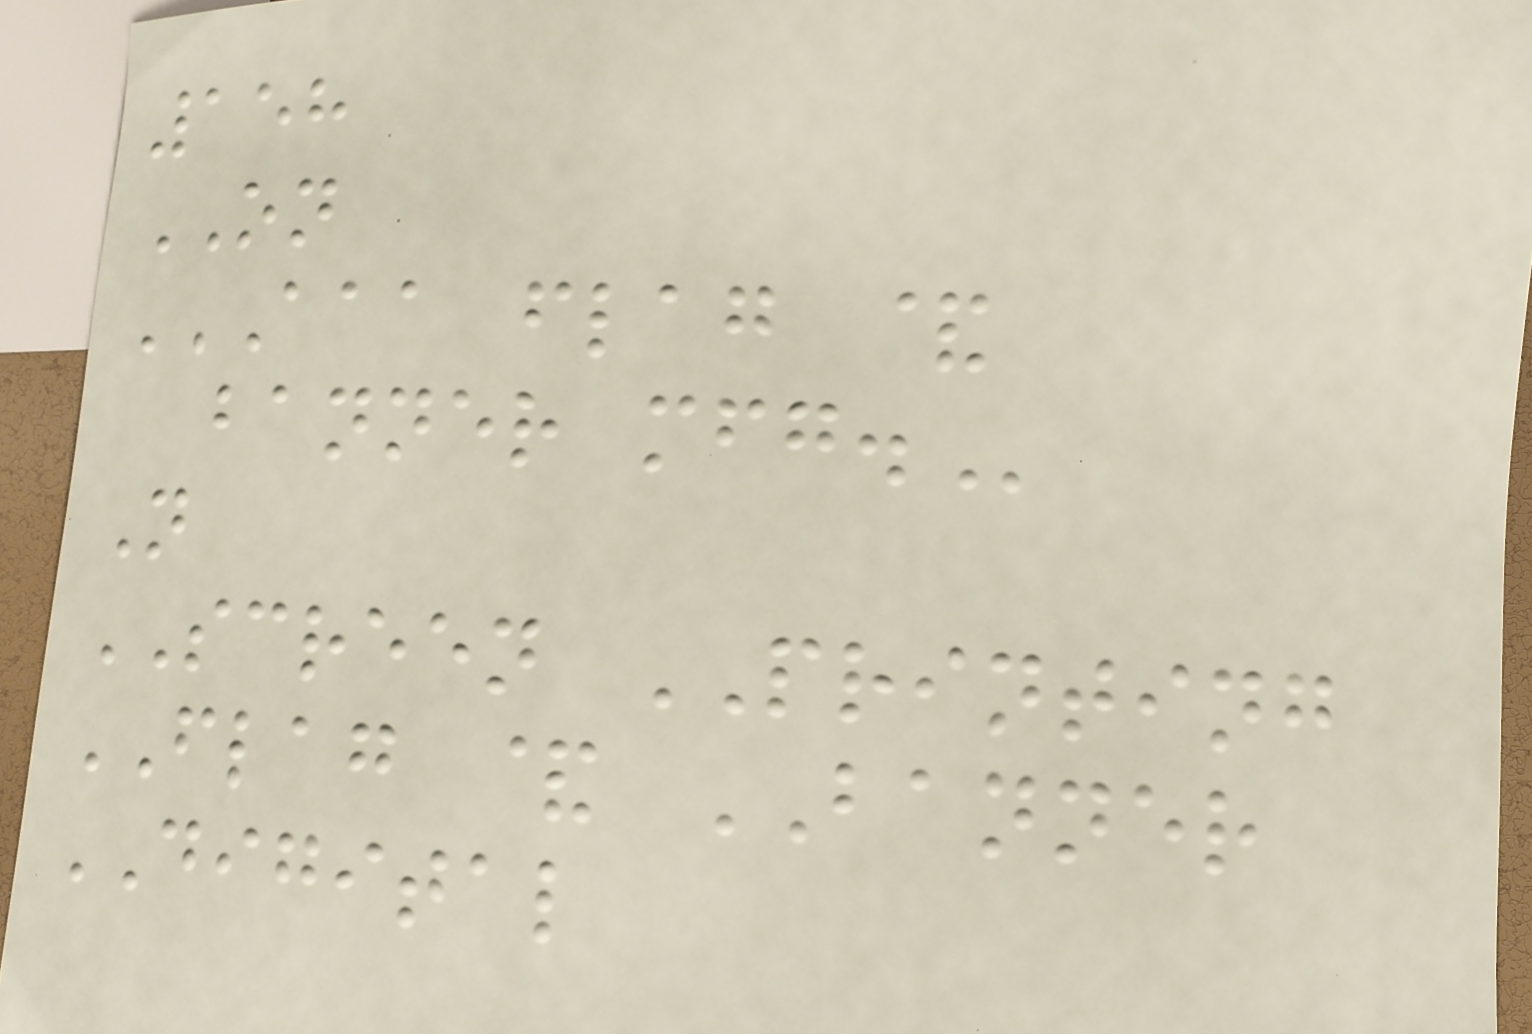158
ON
AAA FLAG &
BANNER MFG.
N
SCREEN PRINTING
FLAG & BANNER
DIGITAL
